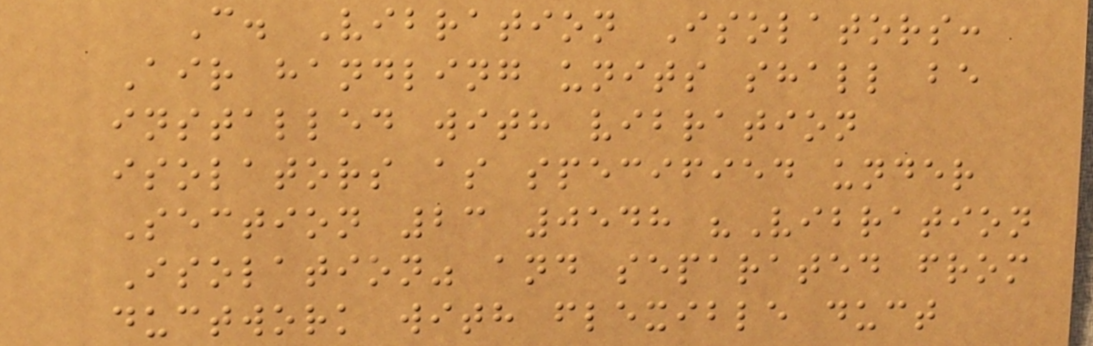C. Vibration Isolators:
Air handling units shall be
installed with vibration
isolators as specified under
Section 23 0548 "Vibration
Isolation" and separated from
ductwork with flexible duct
